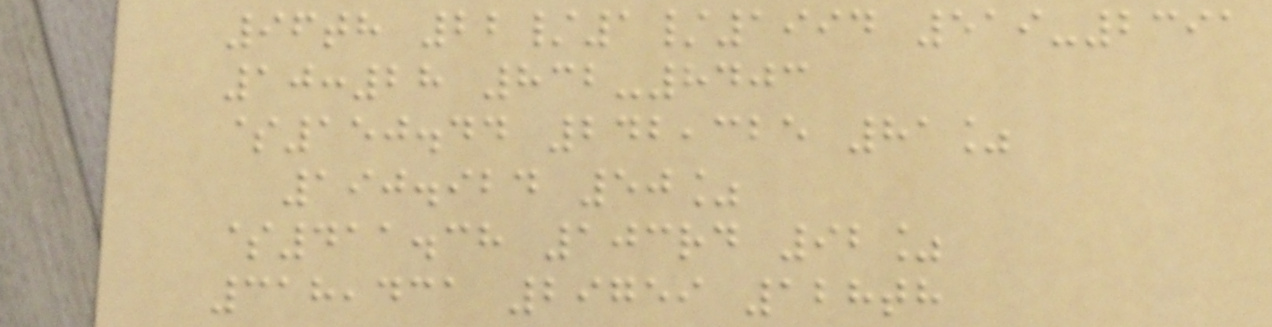96th 22/1/1994 519-2391
10:28 832-8403
$150.44 242,325 81%
190.924 50%
$411.38 103rd 92%
318,431 29759 128th
